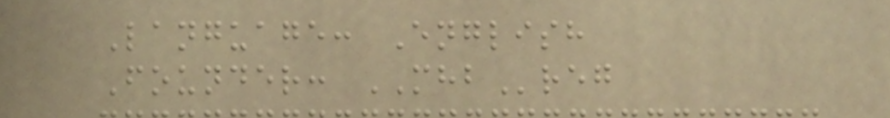Language: English
Founder: MHBreg
